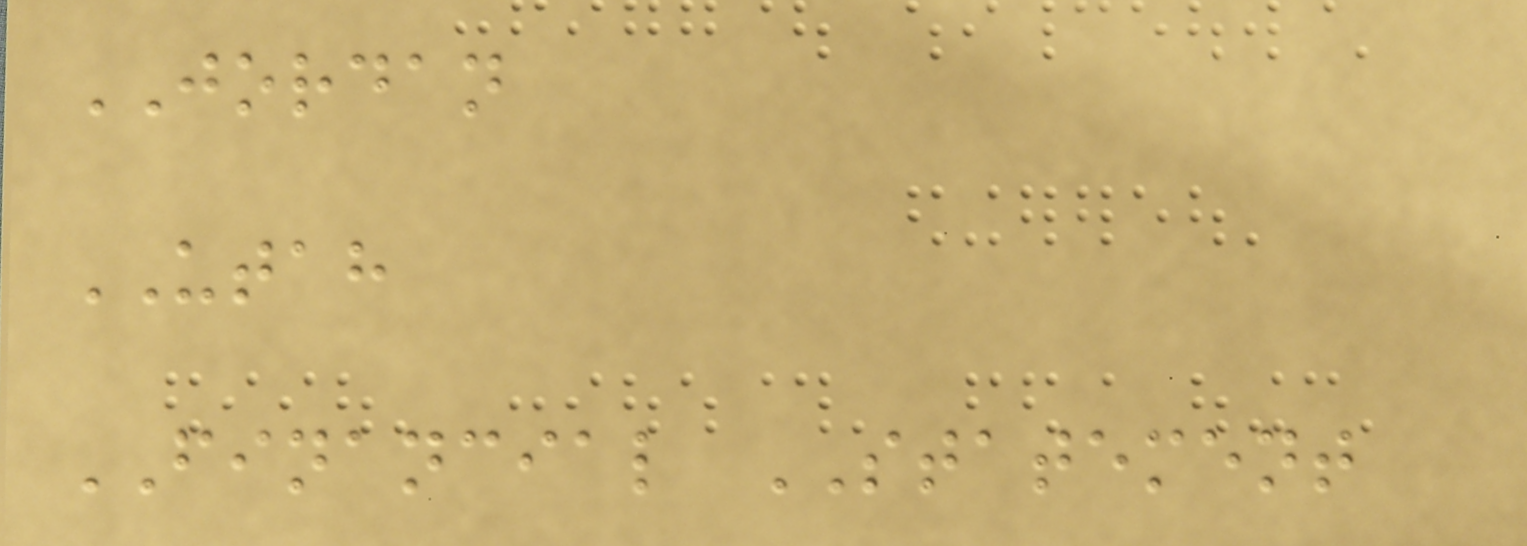JORDAN
UTAH
FINANCIAL STATEMENT
